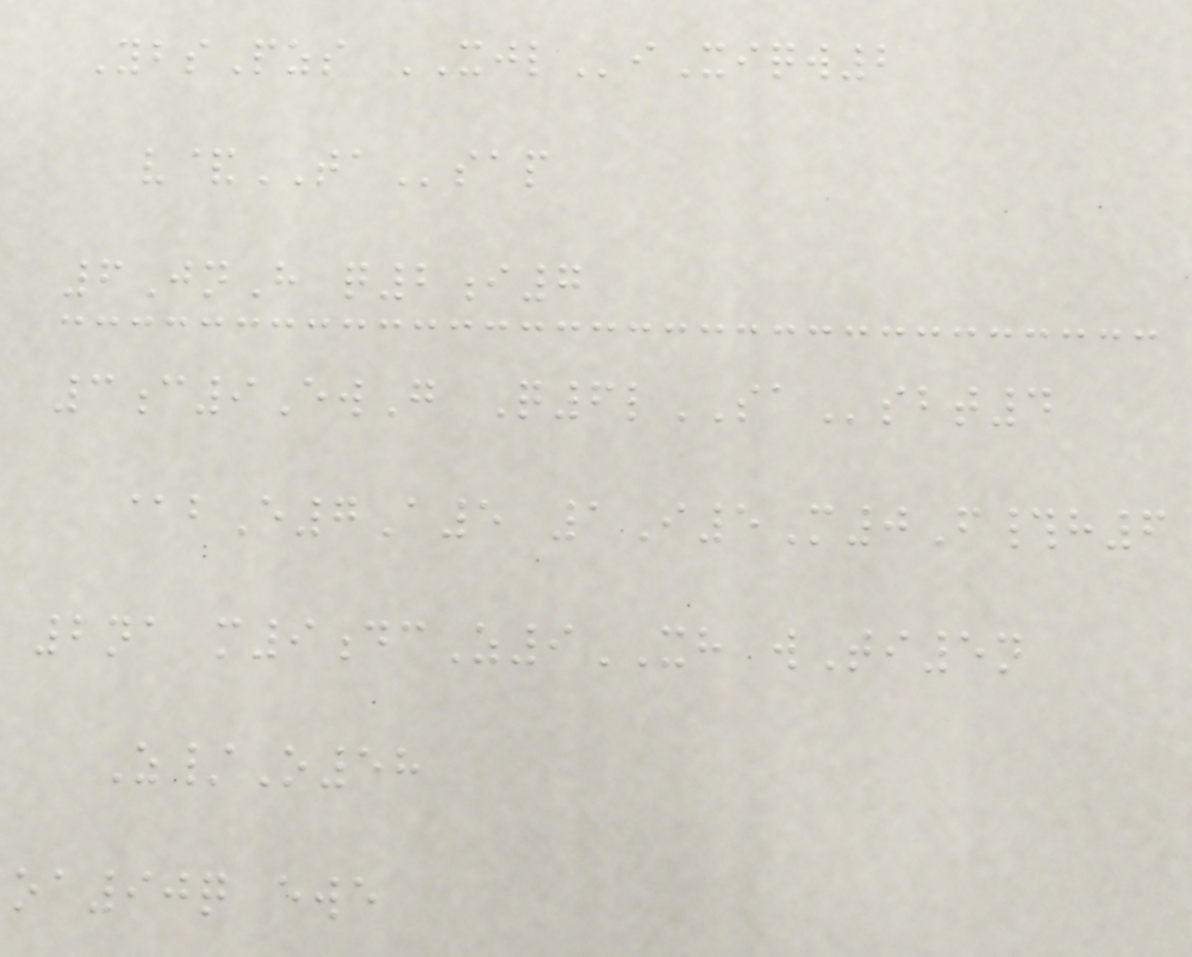YbsPzs XJLiXiqw2
v&TAsap
6JnH q2i7
3c9EwG Q6lSAsbt4
@bE7A5 1I5M0F#h6
2na m9dcZ9XH wTi5n
Z/O58
oa90q ewe
